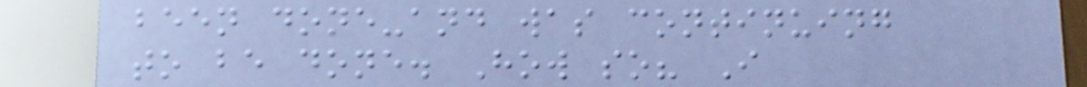been done-and was continuing
to be done. How so? I
